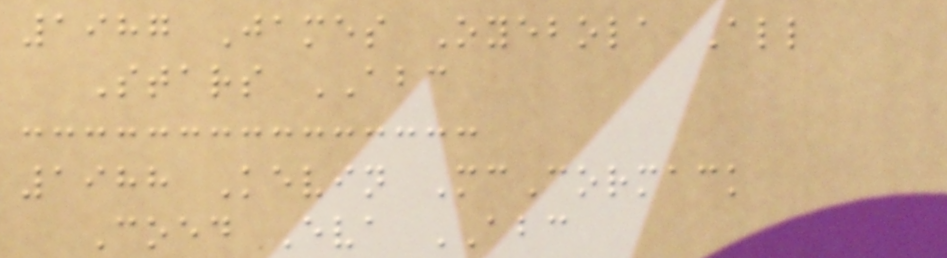1987 James Oyebola All
Stars ABC
1988 Kevin McCormack
Coed Eva ABC
